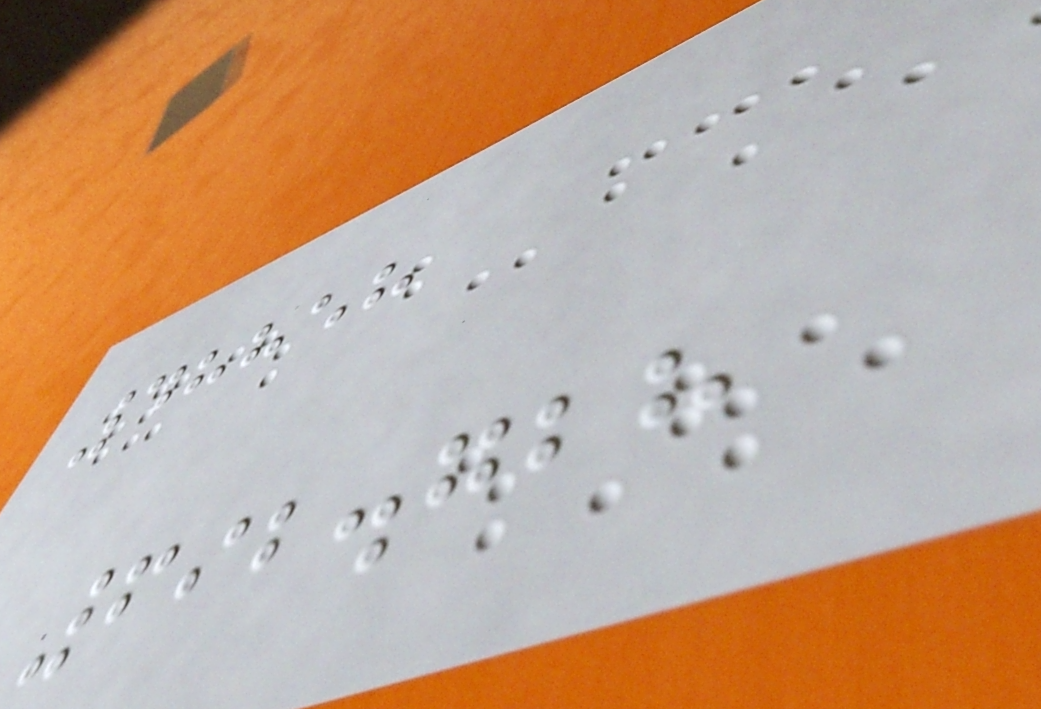48858
692.728
